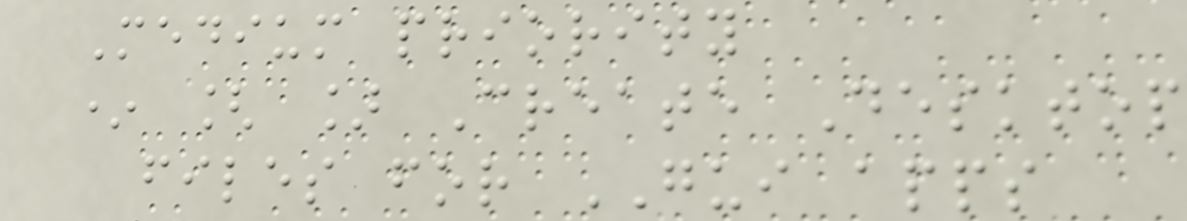Medium priority
* [ ] Create Desktop
files for GUI apps
